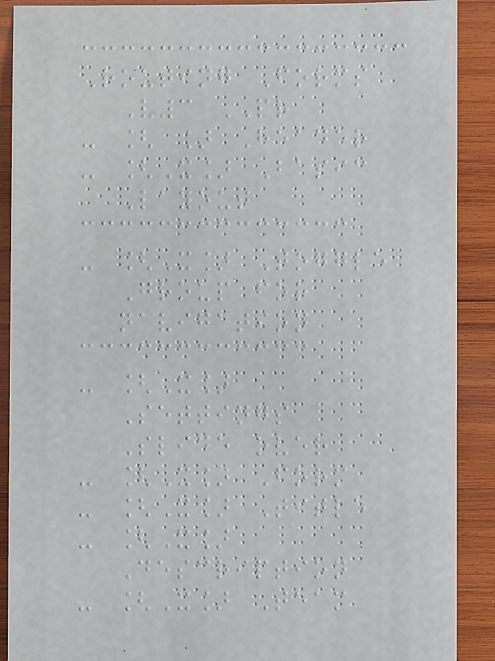Routing Forms
V3 PR
- [ ] Header
- [X] Basic
Layout
- [X] Toggle
Group for
navigation
- [X]
Settings
Slide over
- [X] Form
- [X] Title
- [X]
Description
- [X] Team
